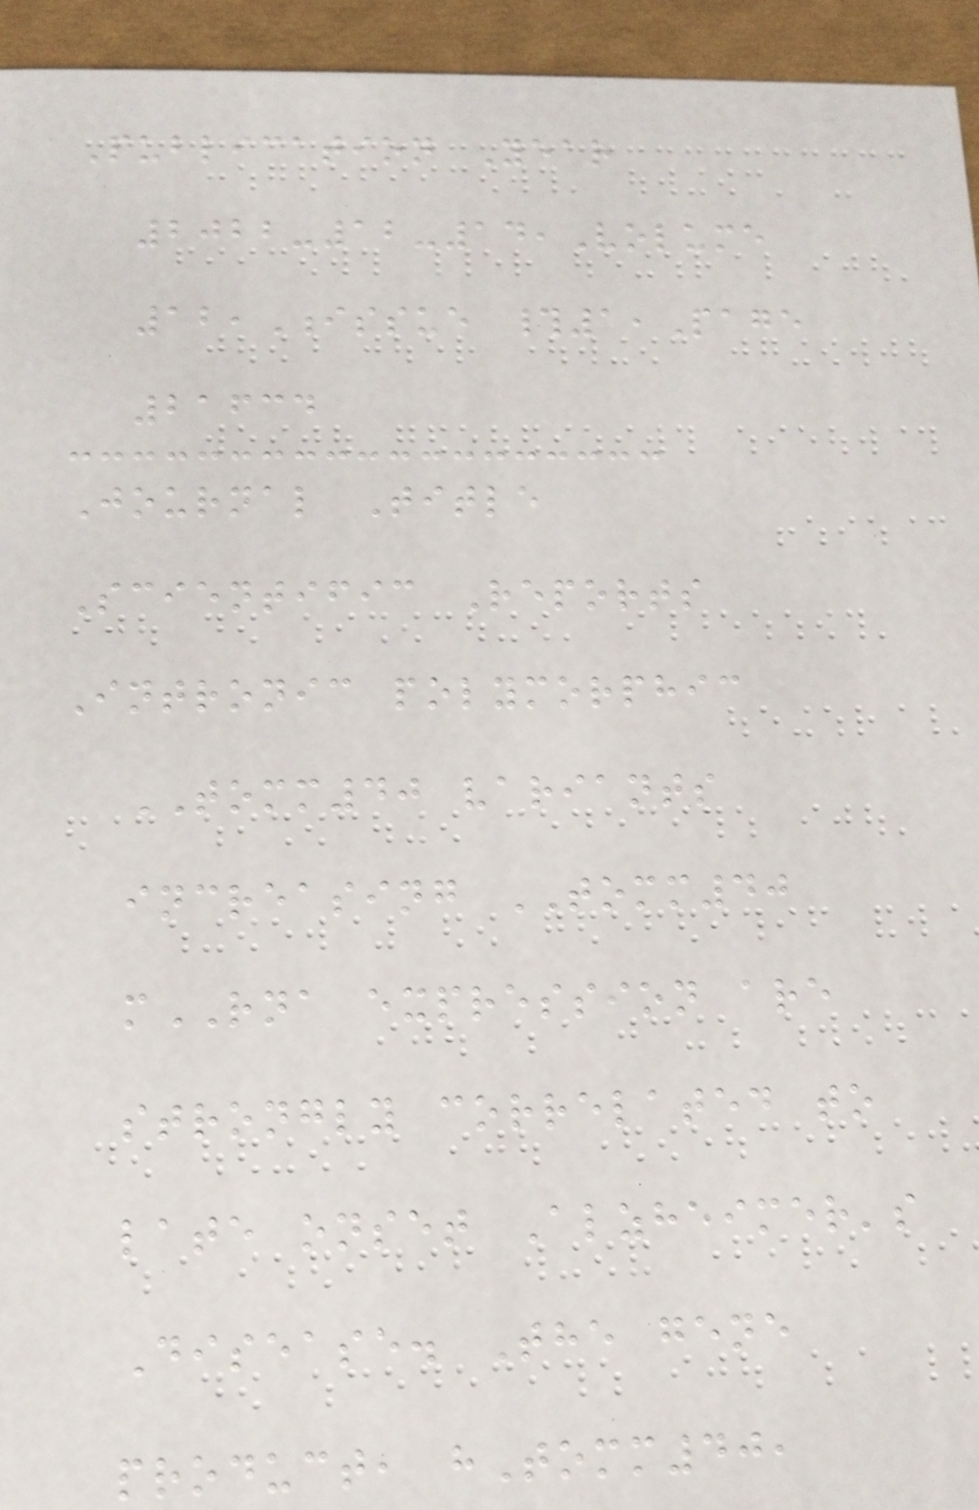Publication Year
2022-12-14,Volume
12,Issue #1,Page
21634
Journal Title
Scientific Reports
Intronic polymorphic
TOMM40 variants
increasing TOMM40
mRNA expression are
strongly correlated to
late onset Alzheimer's
Disease. The gene
product, hTomm40,
